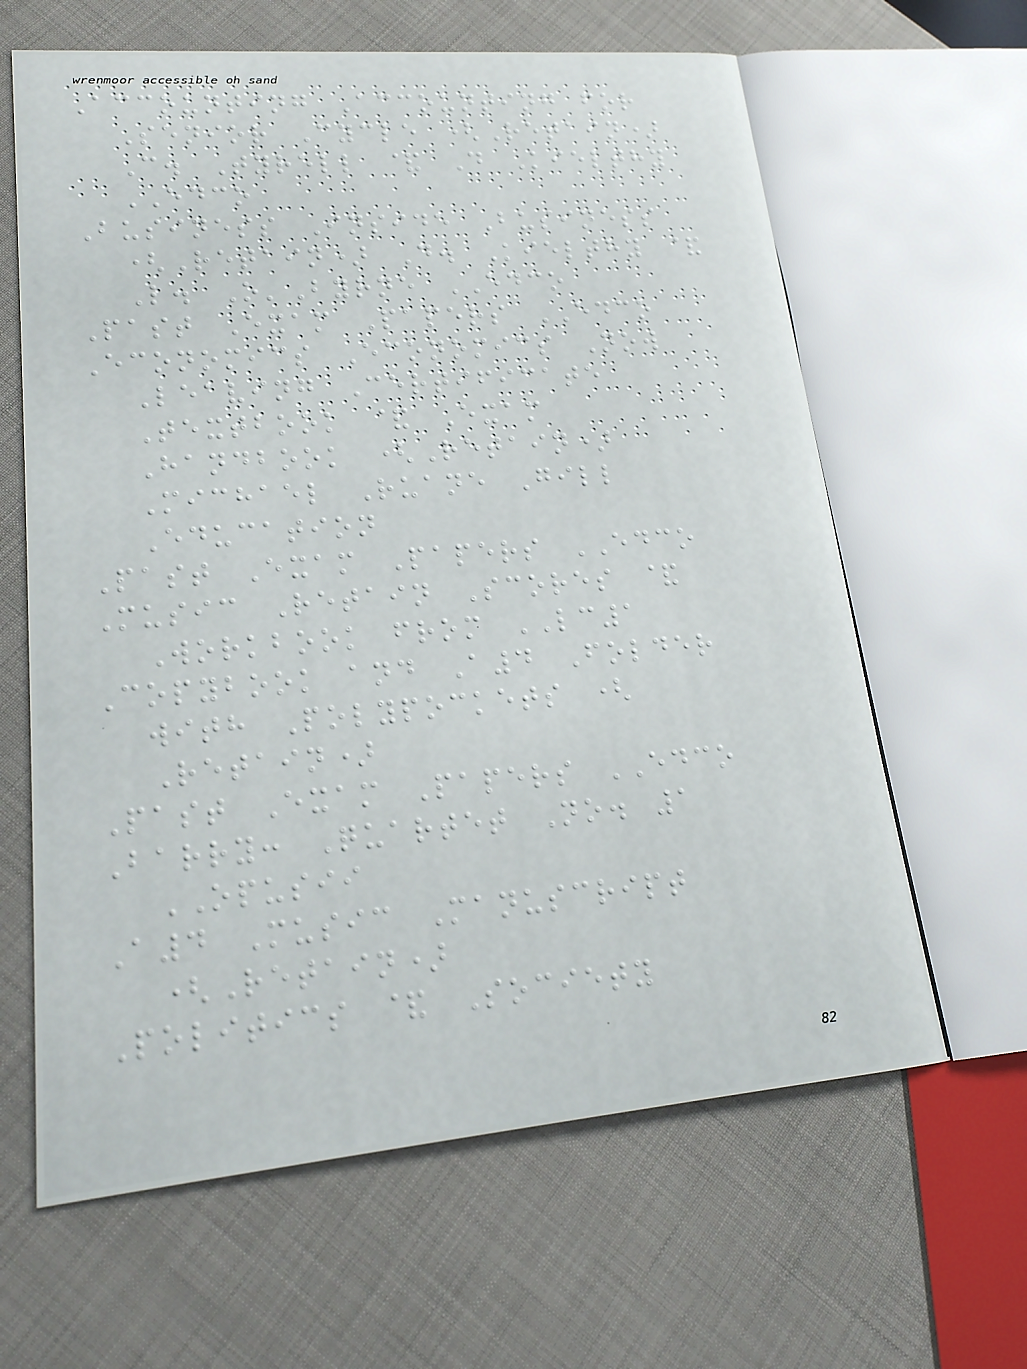Accounting Accounting for
Senior Cycle (Retain)
C. Tyrell & D Kielthy
EDCO
Business Inside Business
(Retain) D. Kielthy &
L. O'Byrne EDCO
Past Exam Papers EDCO
Economics Economics Now
Leaving Certificate
Textbook & Exam
Handbook (Retain)
Michael Ruane Gill
Education
Past Exam Papers EDCO
Music Retain Scores &
Workbook from LC1
Copybook and A4 Folder
with Polypockets (
Retain)
Past Exam Papers EDCO
Barry: Quartet No. 1
OPUSII
A4 Music Manuscript
(Retain)
Politics & Society
